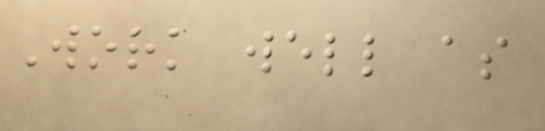Work well as
